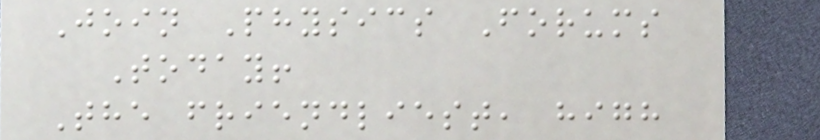Join Physics Forums
Today!
The friendliest, high
